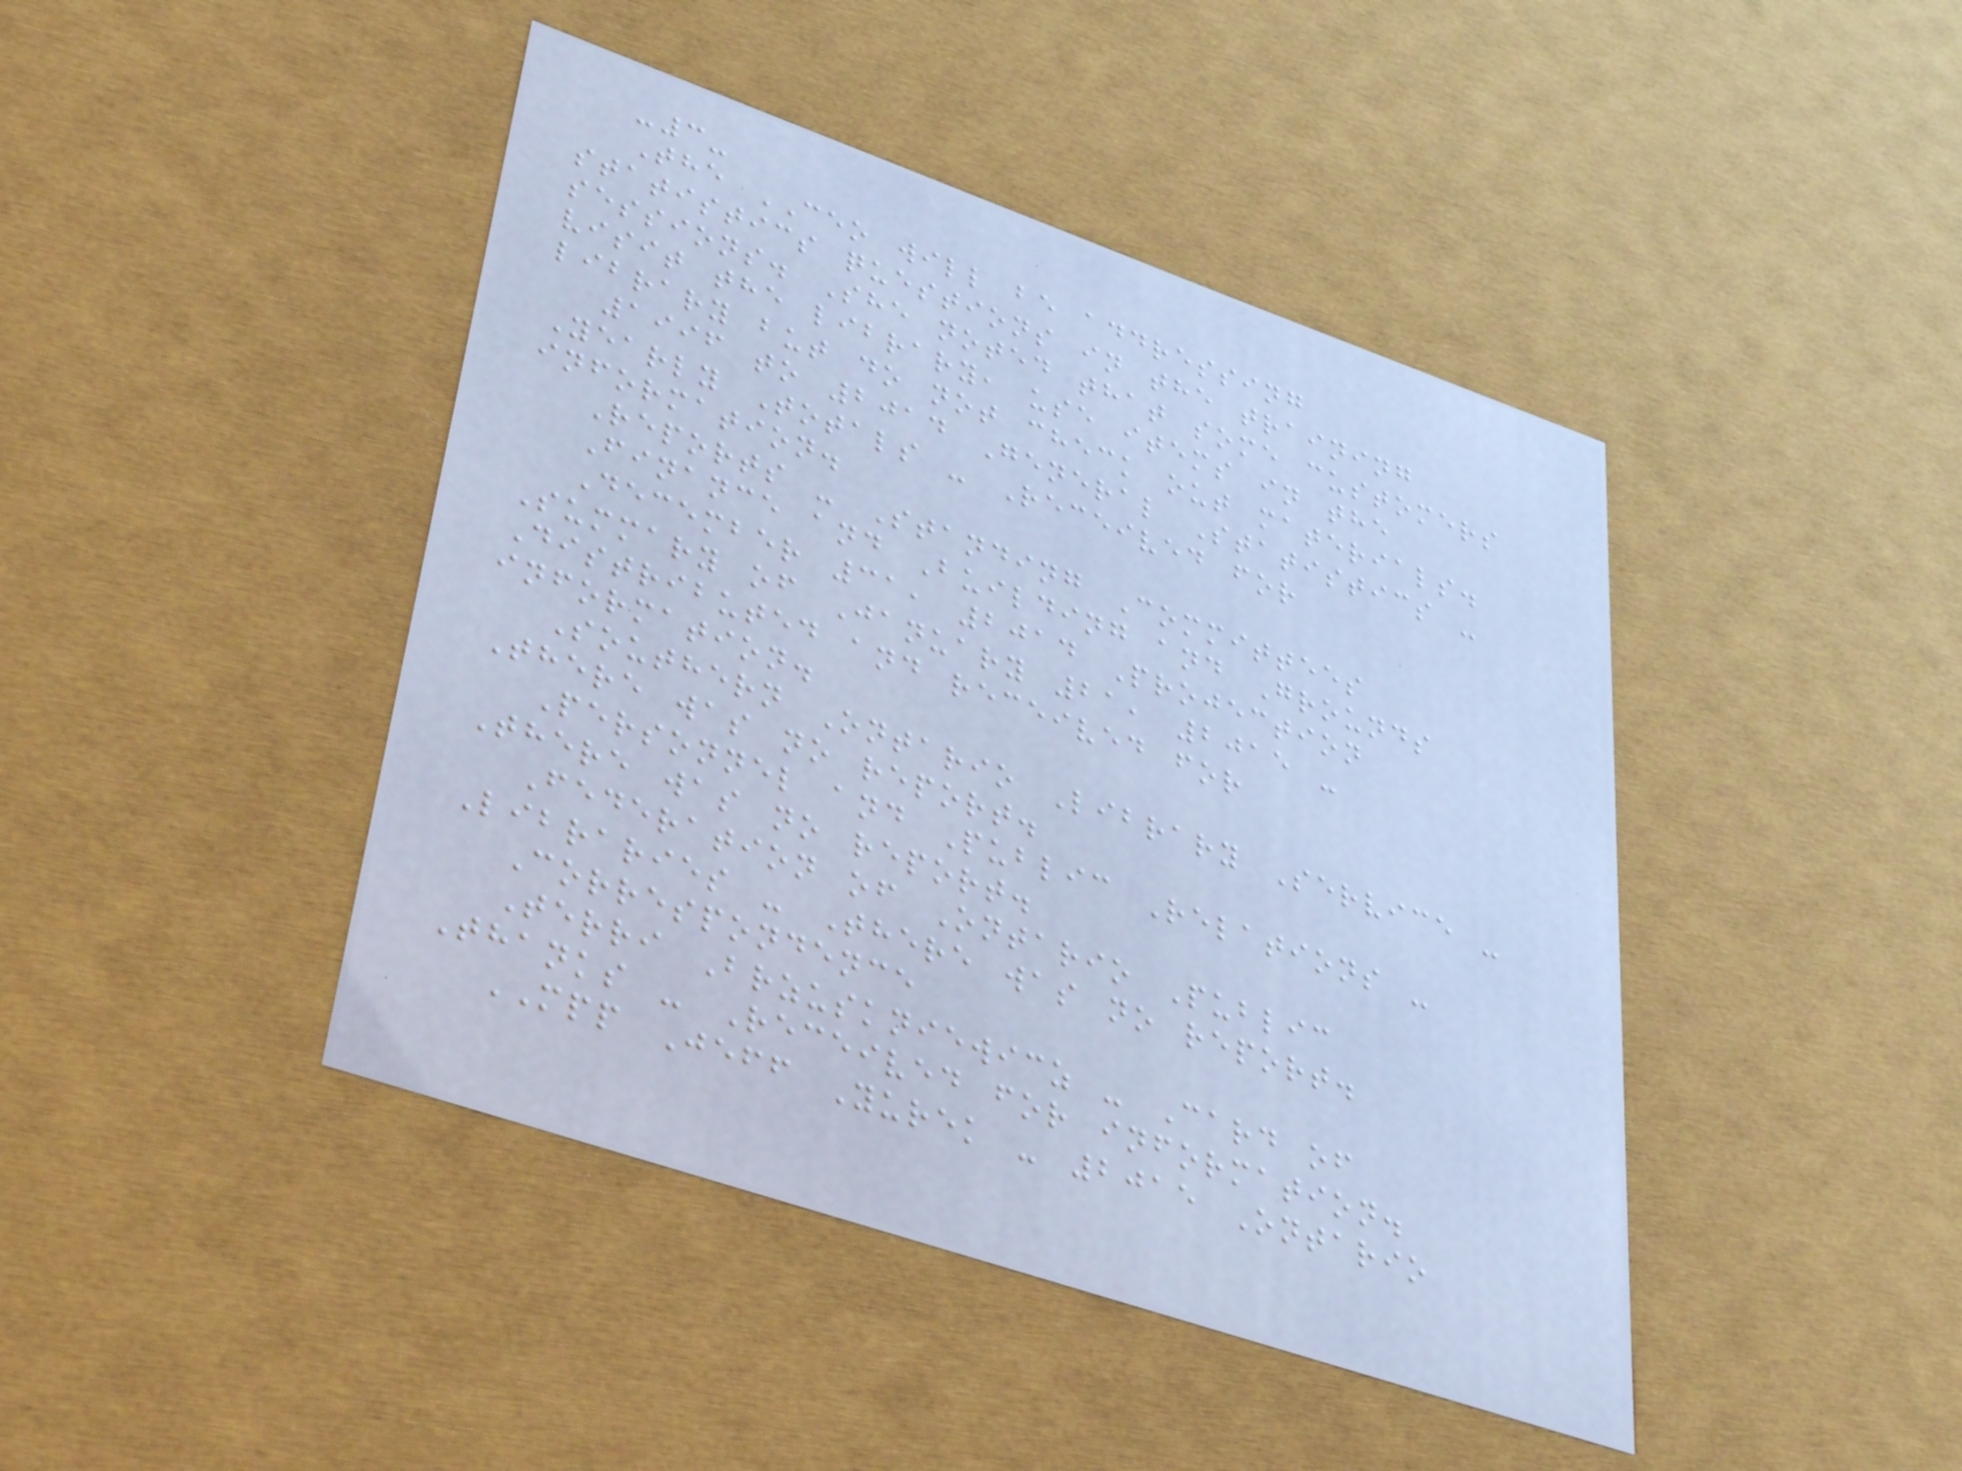-3-
The CEO will be addressing
statistics questions in the training
sessions. She noted that some customers
visit the library, use items in the
library but do not check out materials.
1996 to 2014 General Statistics -
Yearly Totals - Received for
information.
Reports - Standing Committees
Finance and Building and Grounds
December 31, 2014 Projection
Summary of January 21, 2015 -
Distributed and received for
information.
Southern Ontario Library Service -
There was no report.
Personnel and Public Relations -
There was no report.
Federation of Ontario Public
Libraries - There was no report.
Correspondence
Terri Brzuskniewicz - Card of
Thanks - Received for information.
MPP Jeff Yurek - 2015 Ontario
